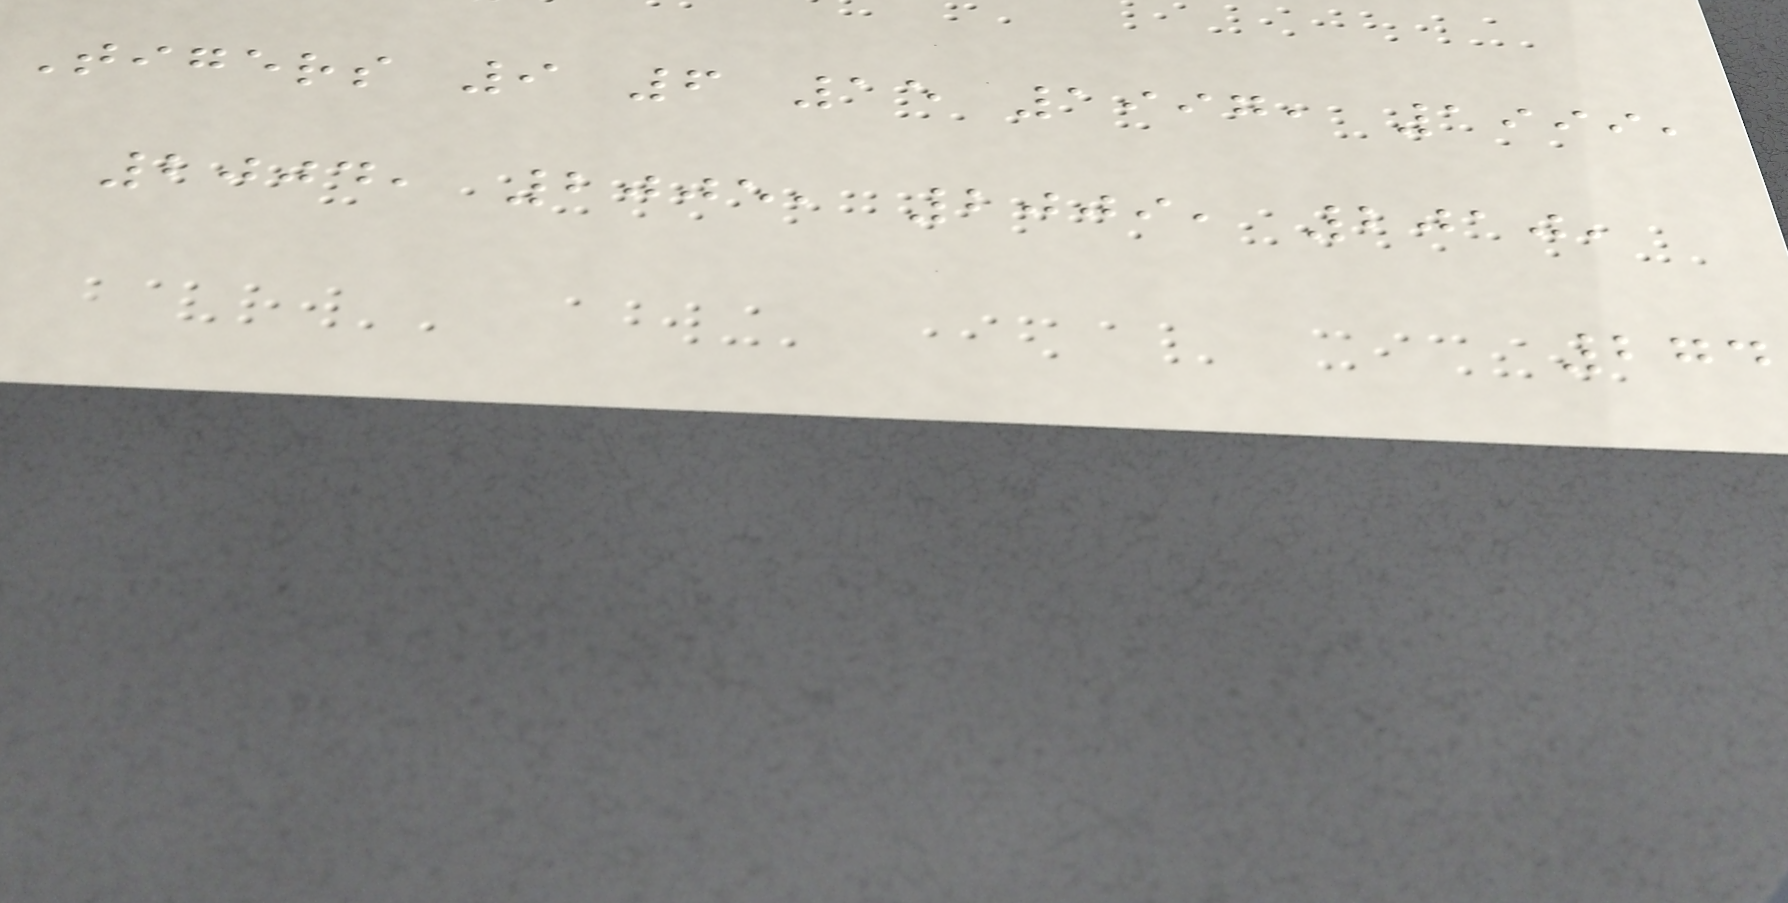Tigers 9 6 15 1997, 1999,
2004, 2005, 2009, 2010,
274
